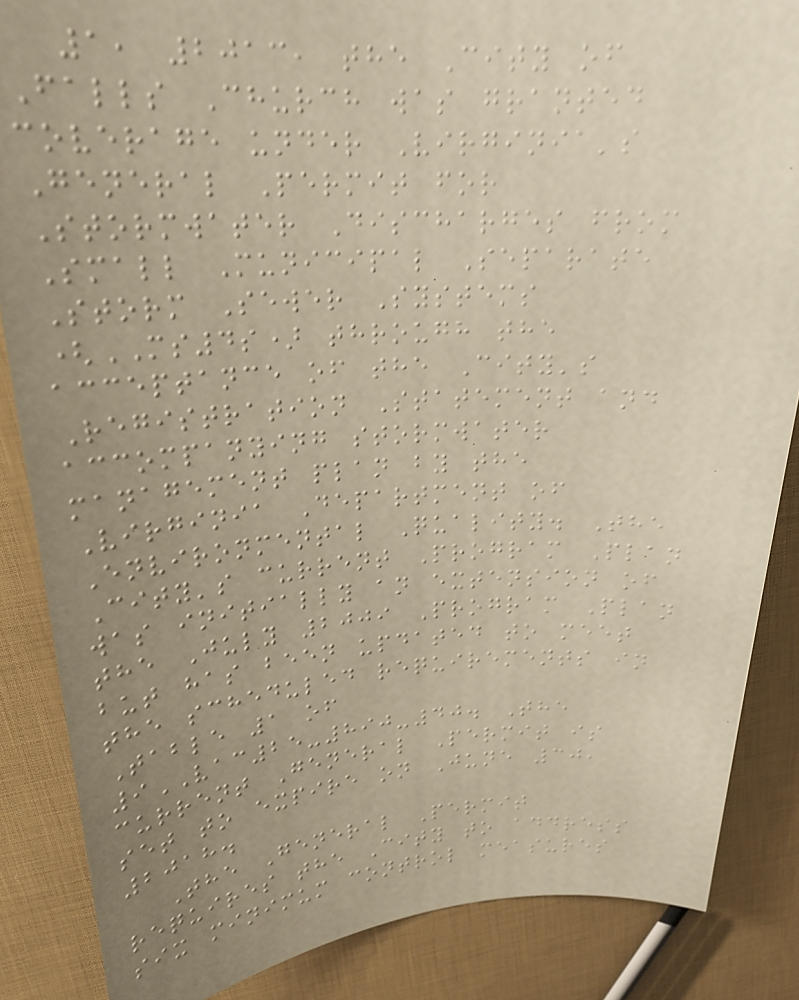1, 2013, the City of
Falls Church was granted
coverage under Virginia's
General Permit for
Stormwater Discharges from
Small Municipal Separate
Storm Sewer Systems
(MS4s) through the
acceptance of the City's
Registration Statement and
accompanying stormwater
management plan by the
Virginia Department of
Environmental Quality. The
City's current Program Plan
was initially an extension of
the July 2009 Program Plan
but has been updated to meet
the scheduled requirements in
Table 1 of
9VAC25-890-40. The
current General Permit is
set to expire on June 30,
2018.
The General Permit
requires the City to address
six minimum control measures
